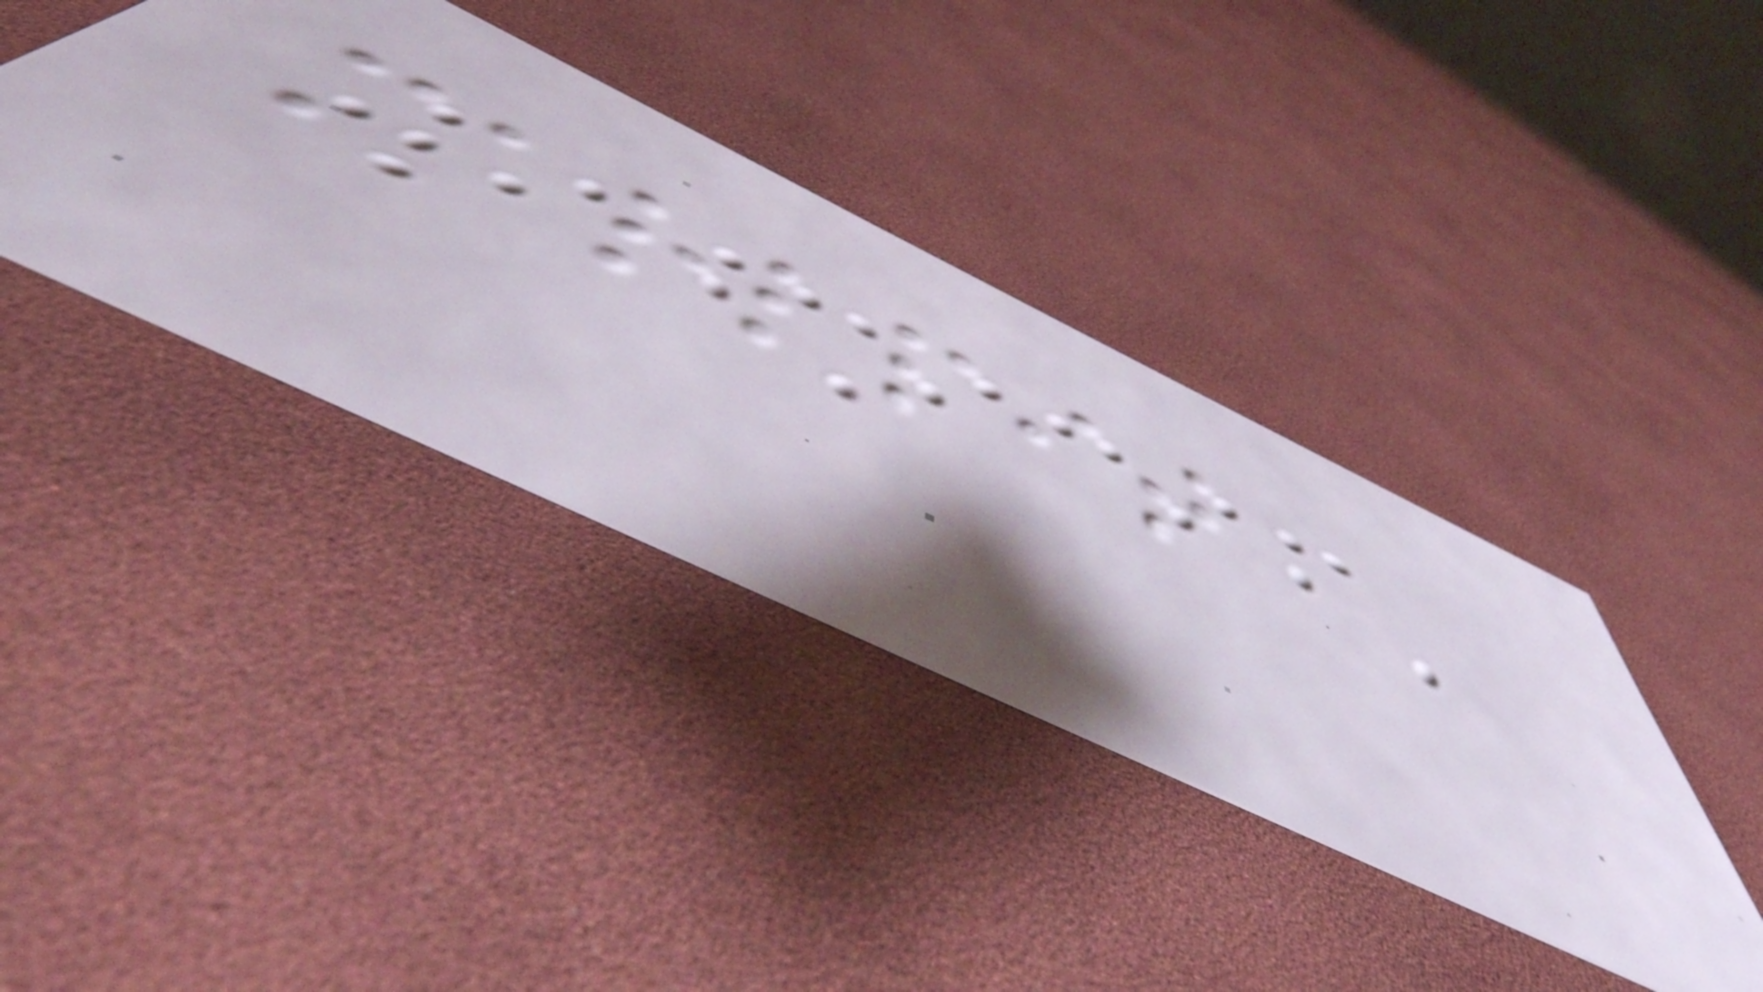marlpit
